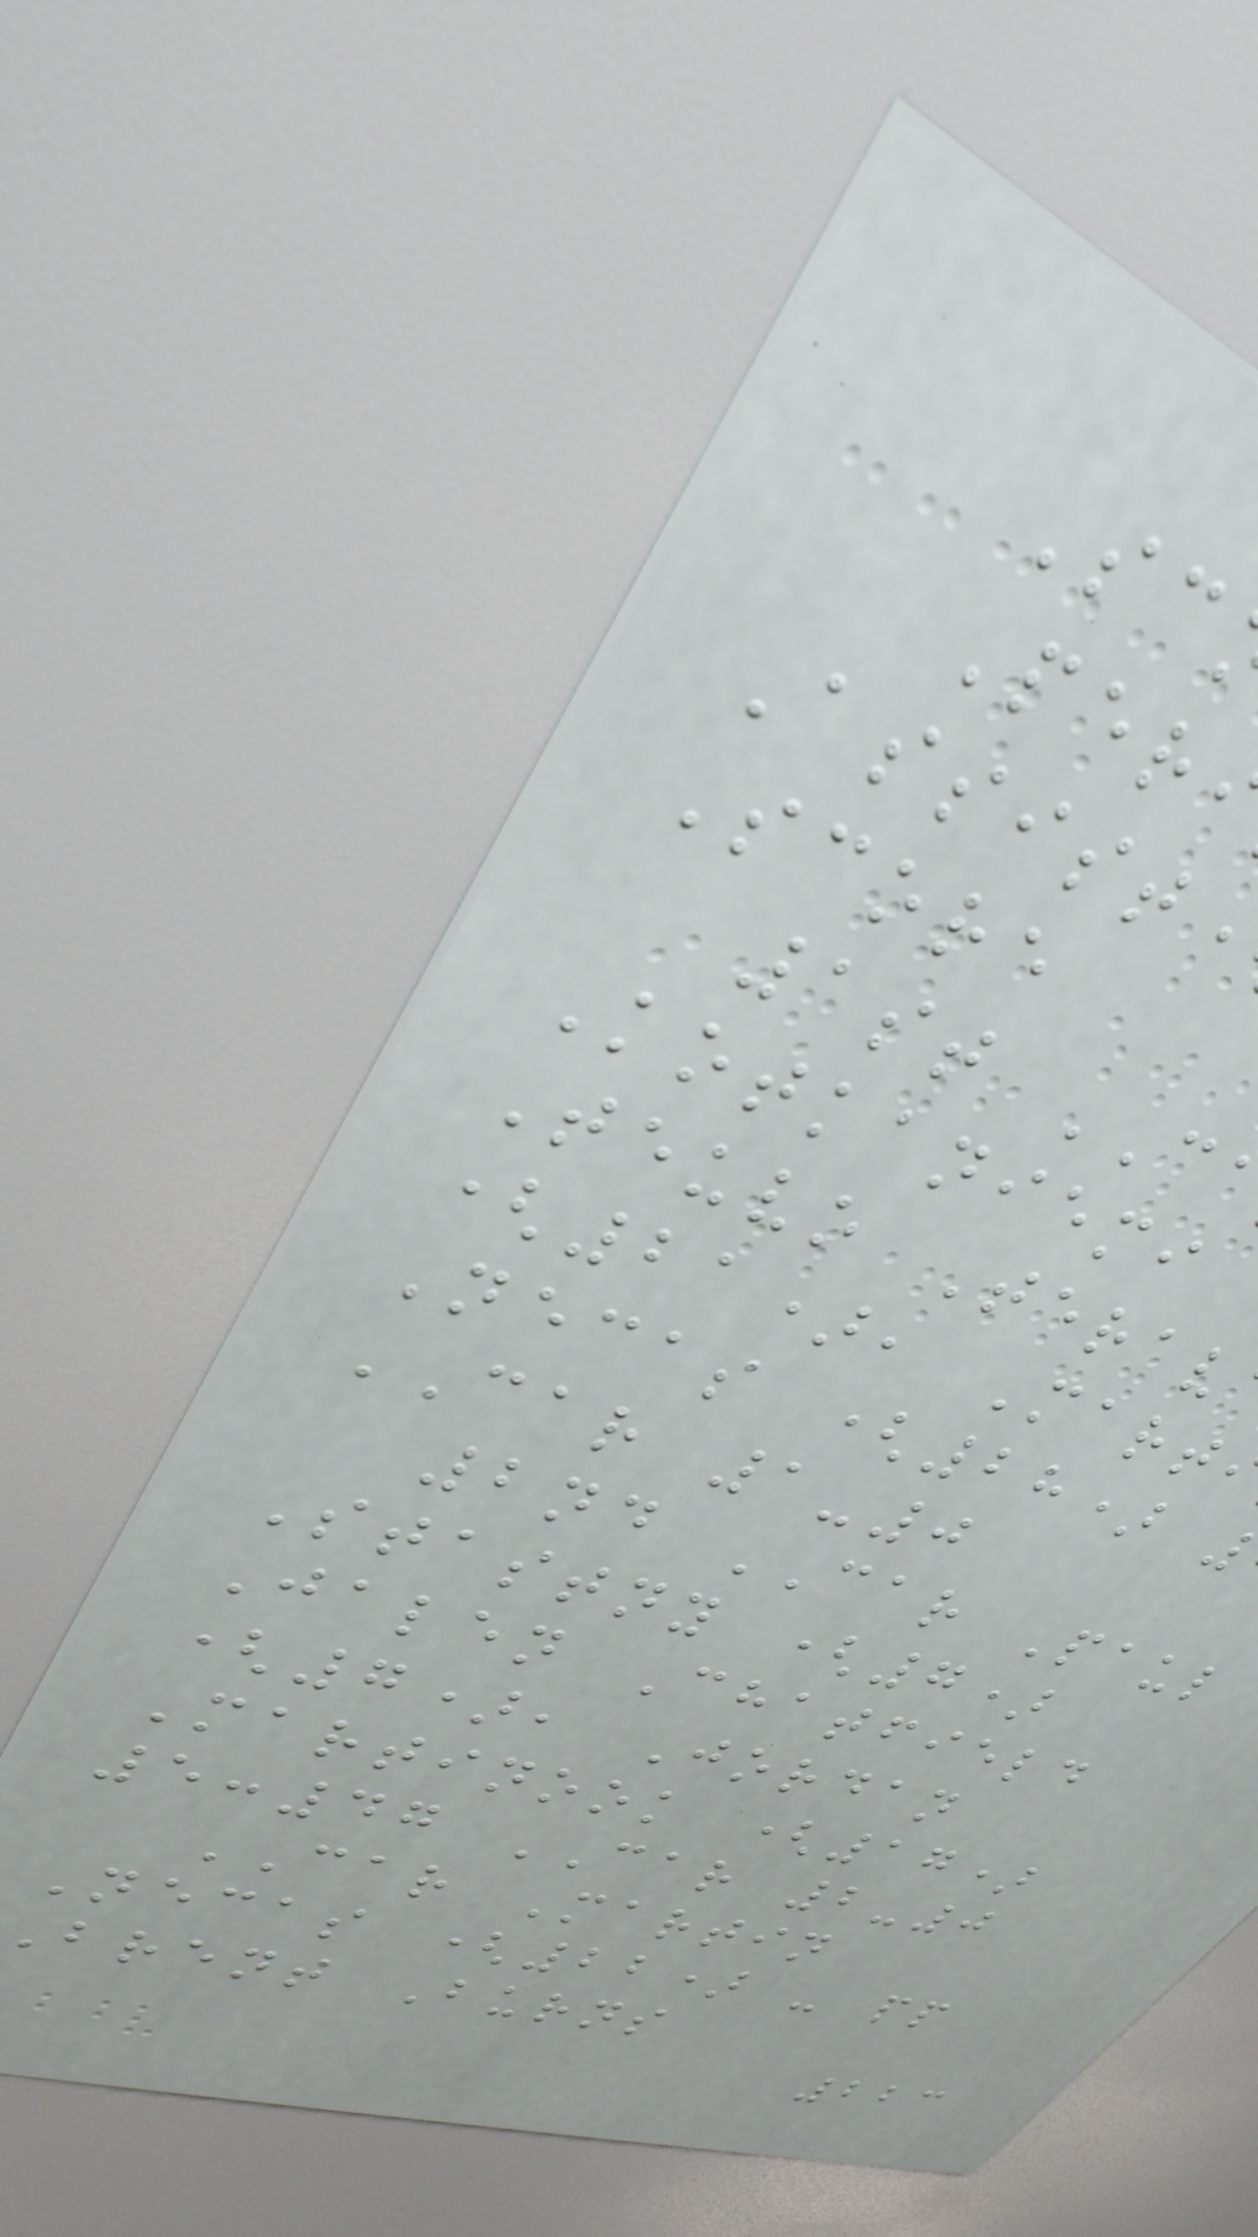Assist
Score
Kotkaniemi
Teuvo Terav
(21), Mart
Necas (28)
CAR 1-0
2nd CAR Paul
Stastny (7)
Jalen Chatfield
(7), Jordan
Martinook (17)
5:47 CAR 2-0
CAR Martin
Necas (22) - pp
brent Burns
223
